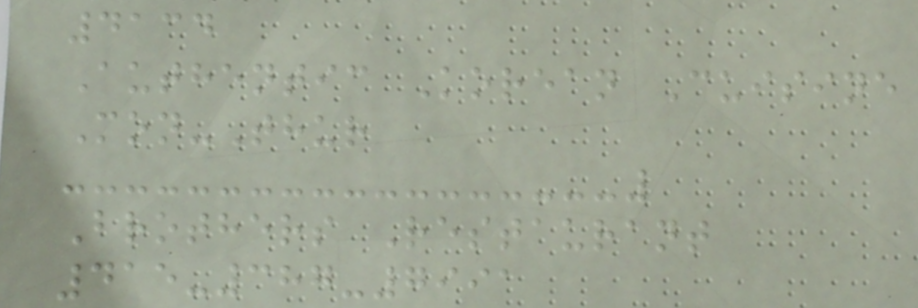4134
Authentic Korean Cuisine
Mon-Thur
Brothers Restaurant
415-387-7991
